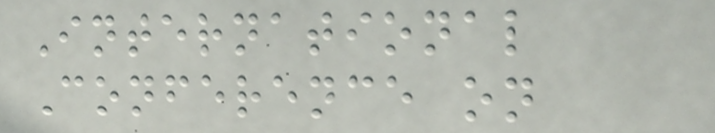International
Conference on
